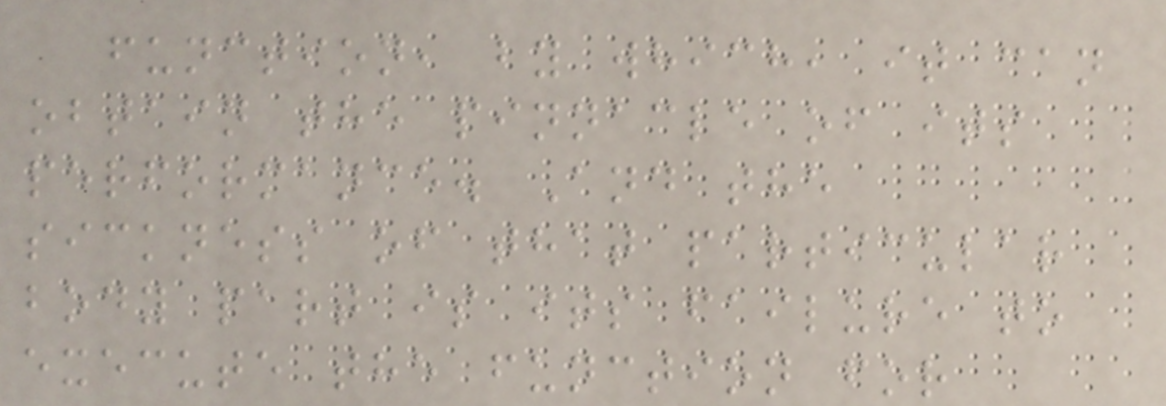function, by which, it can
obtain the pinnacle of its
performance. And the
sickness of that particular
body part is its failure to
execute the function for
